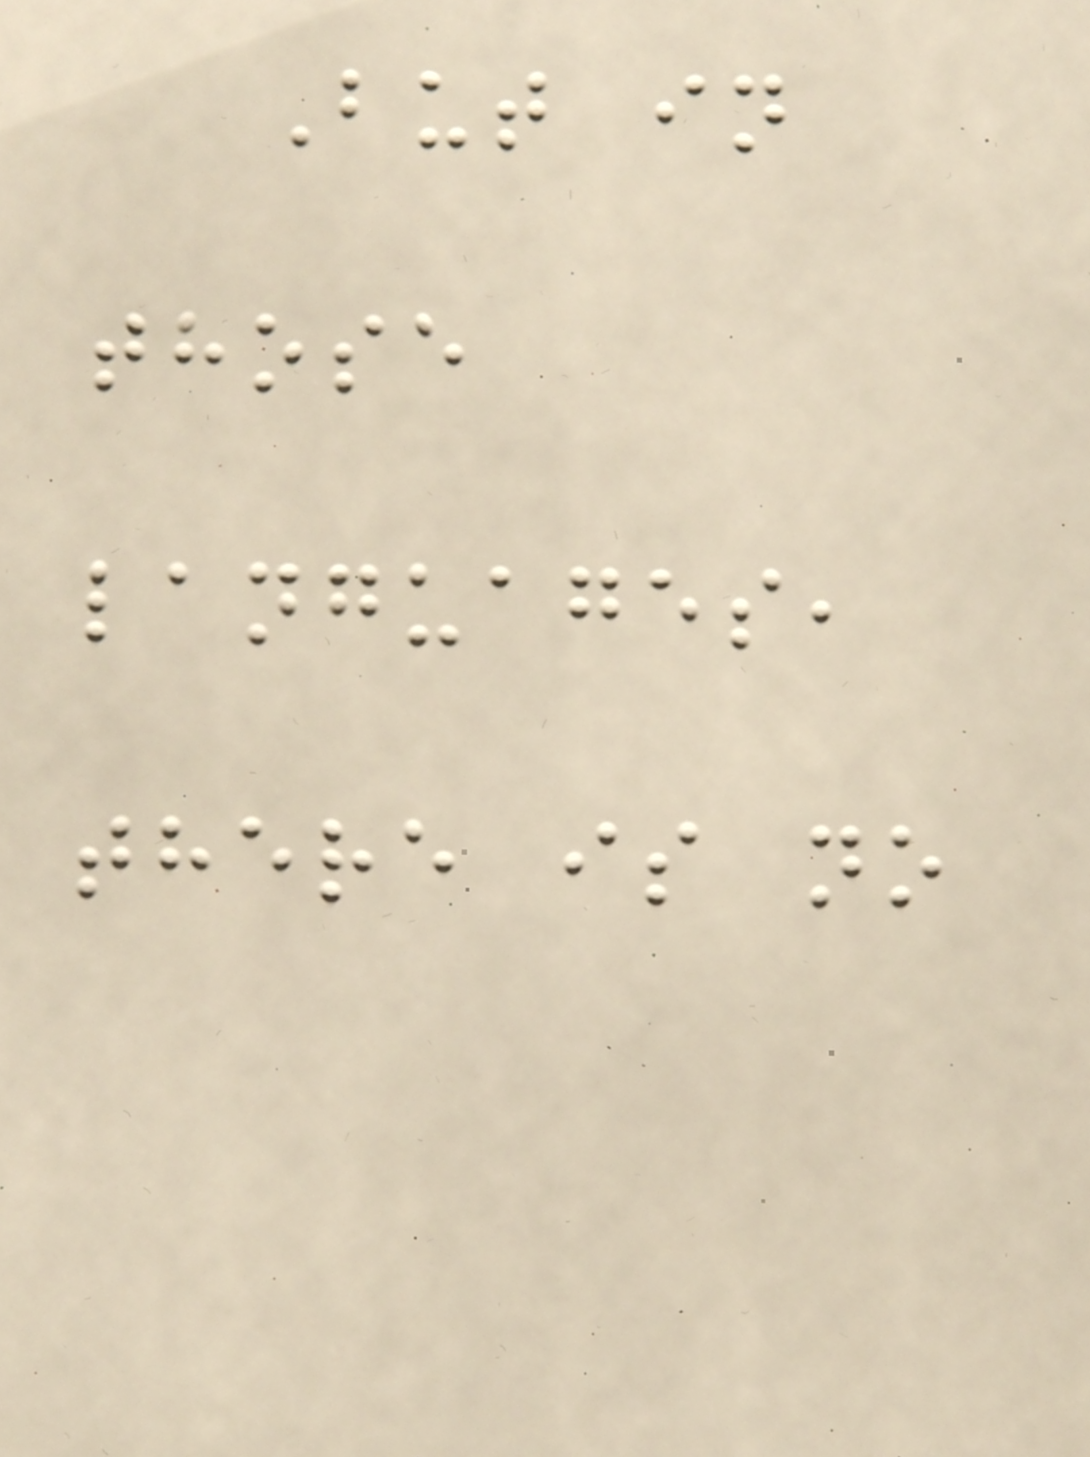But in
those
languages,
there is no
